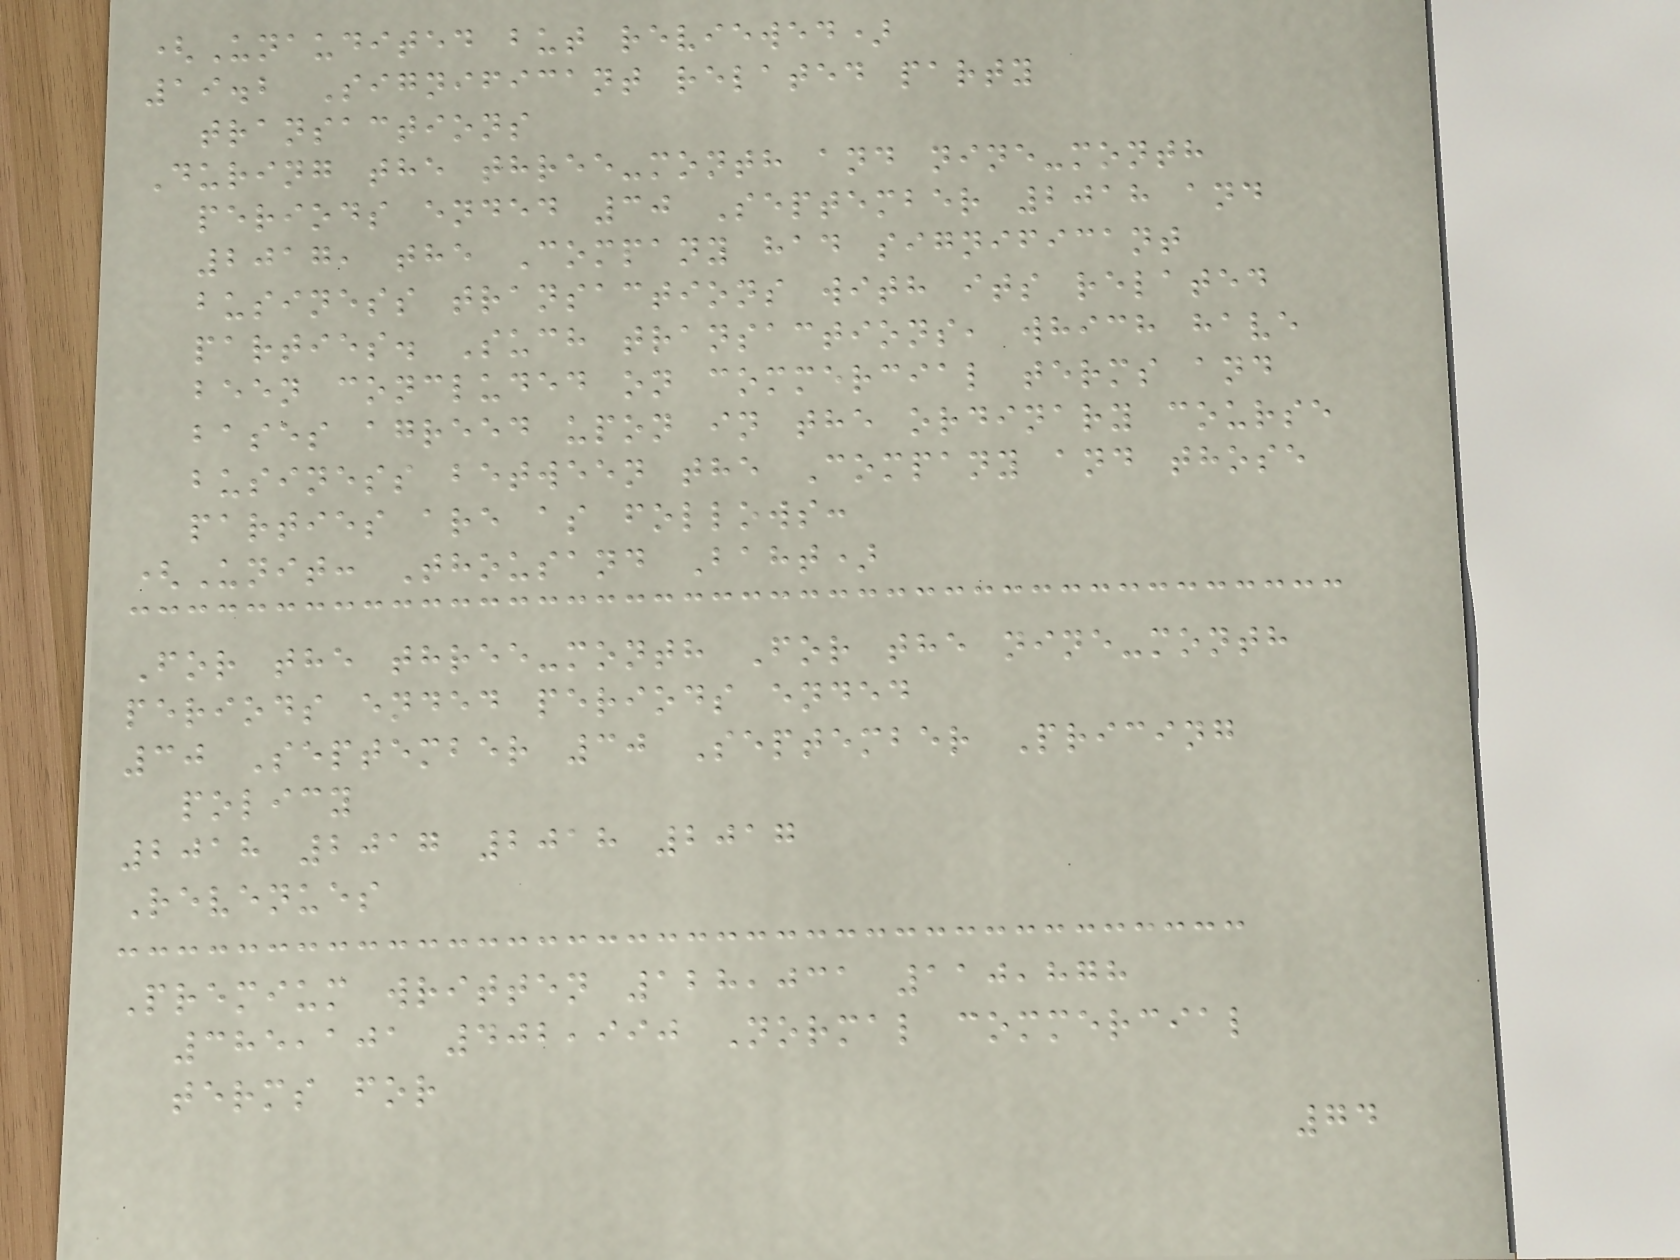(Unaudited but reviewed)
19.2 Significant related party
transactions
During the three-month and nine-month
periods ended 30 September 2018 and
2017, the Company had significant
business transactions with its related
parties. Such transactions, which have
been concluded on commercial terms and
bases agreed upon in the ordinary course
business between the Company and those
parties are as follows:
(Unit: Thousand Baht)
For the three-month For the nine-month
periods ended periods ended
30 September 30 September Pricing
policy
2018 2017 2018 2017
Revenues
Premium written 128,031 110,878
385,101 402,990 Normal commercial
terms for
74
